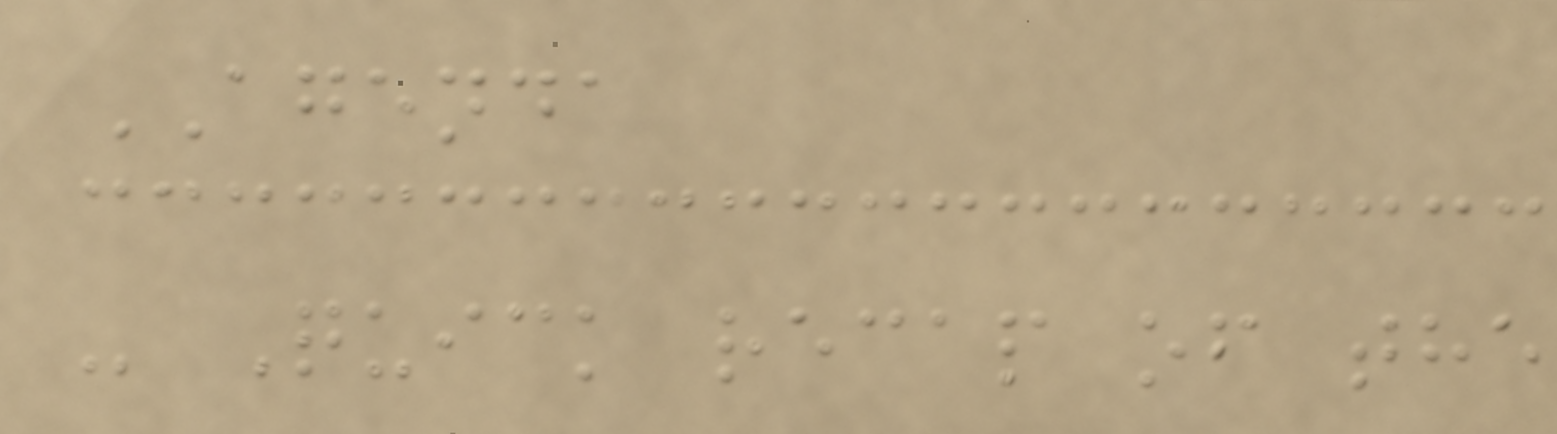AGENDA
- Quick recap of the
